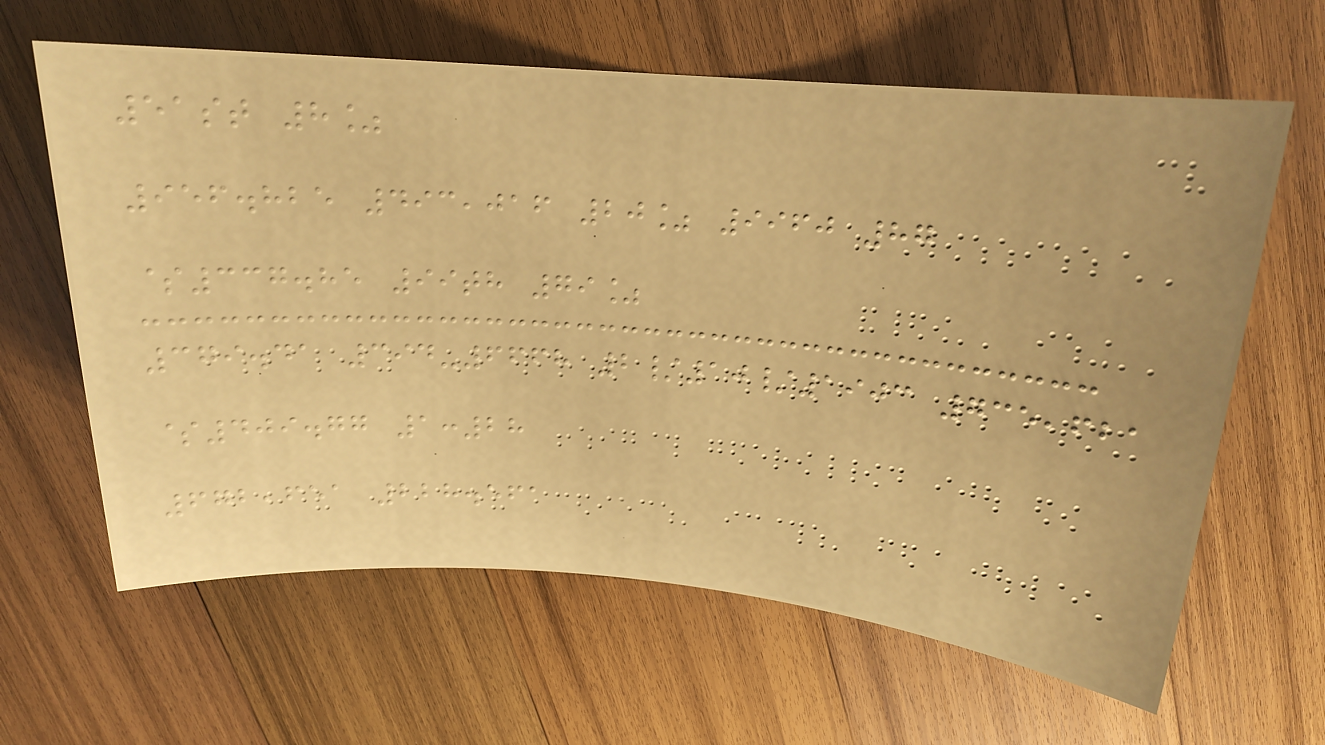51st 8%
956.825 493,016 20% 9960 87
$337.85 99th 79%
379.41 394-6668 2/10/1903 735,621
$409.77 1:28
672,651 228.561
